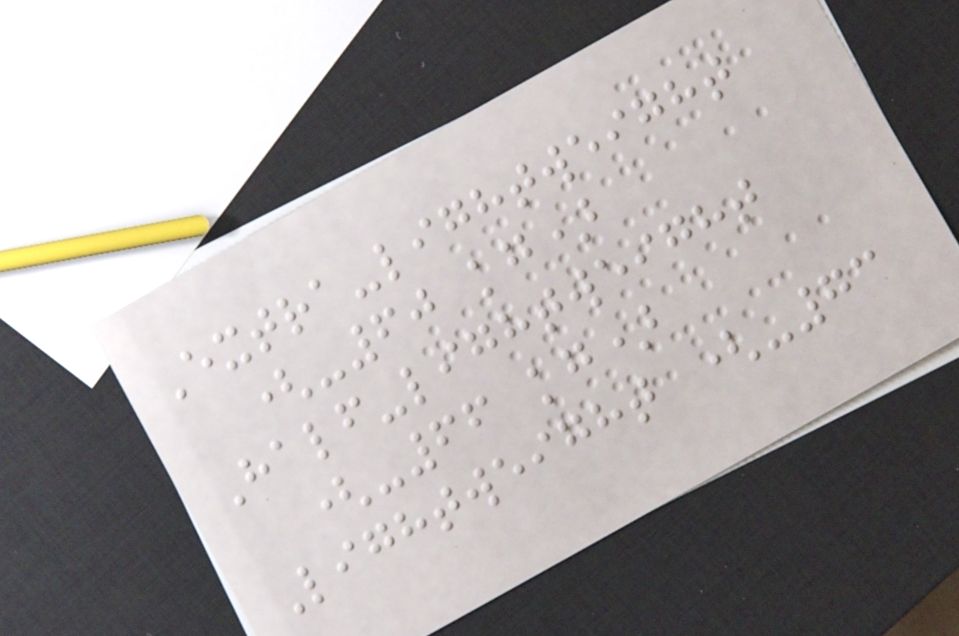Extra-lightweight
(-60 kg)
Half-lightweight
(-66 kg)
Lightweight (-73
